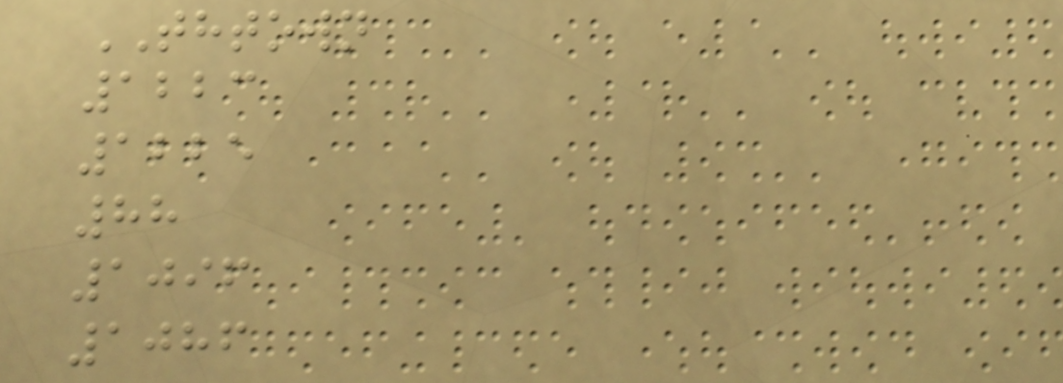THTOWN
1223
1225
88
1096
1086
